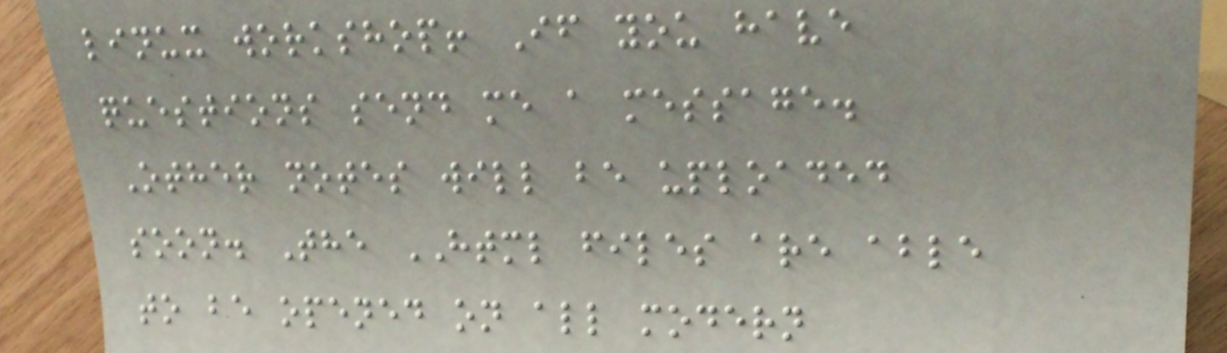linux workshop! If you have
questions send me a message.
Other notes will be uploaded
soon. The HTML files are able
to be opened on all modern
